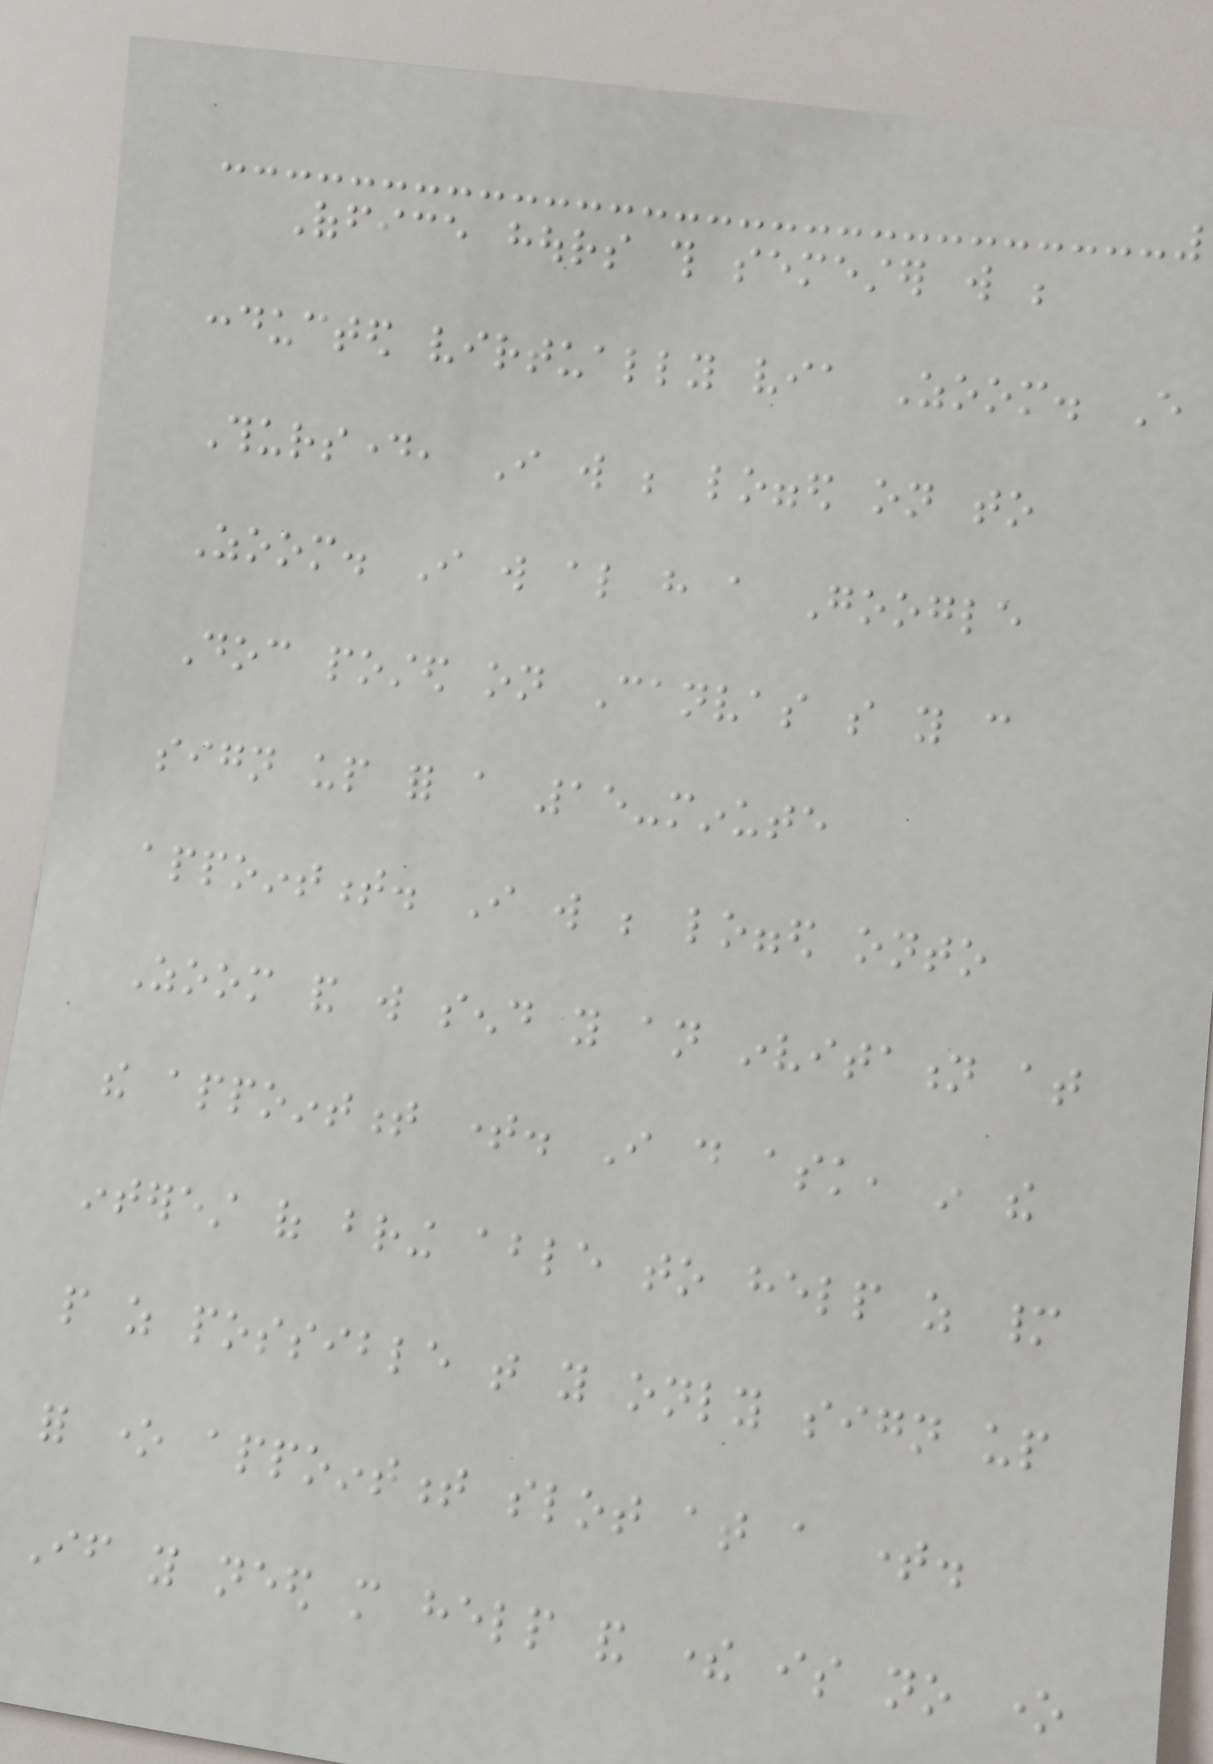Office hours this semester will be
conducted virtually via Zoom. Every
Thursday, I will be logged on to
Zoom. I will also have a Google
Doc posted on Canvas so you can
sign up for a 15-minute
appointment. I will be logged onto
Zoom and will send you an invitation at
the appointment time. I do ask, in the
interest of bring able to help as many
people as possible that you only sign up
for one appointment slot at a time.
If you need more help and there is no one
